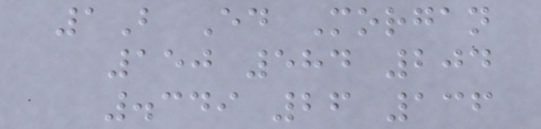1B Ed Morgan
150 584 204
.349 26 136
